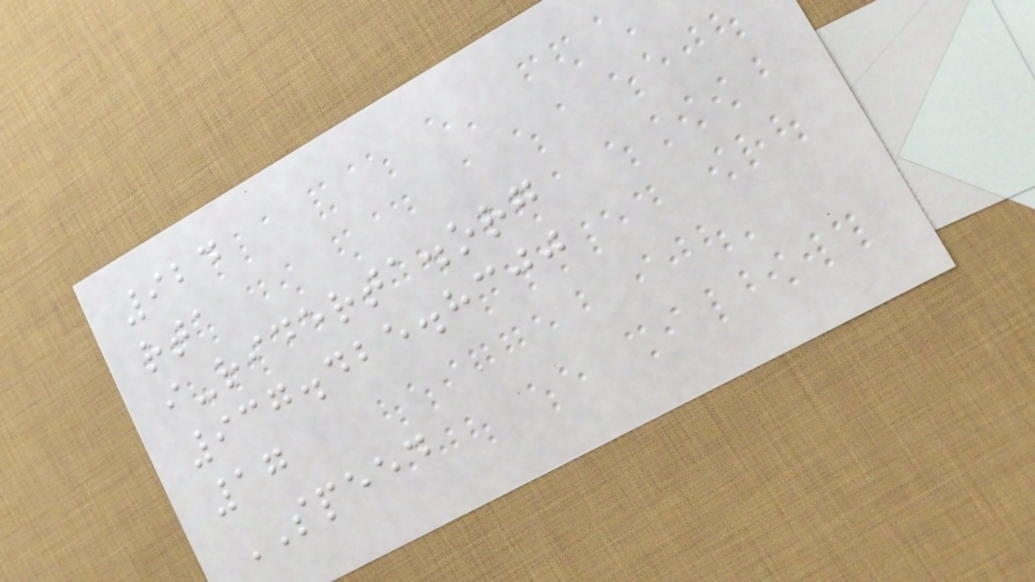924
rta
i-riderta.org
937.425.8300
17
SPEED
